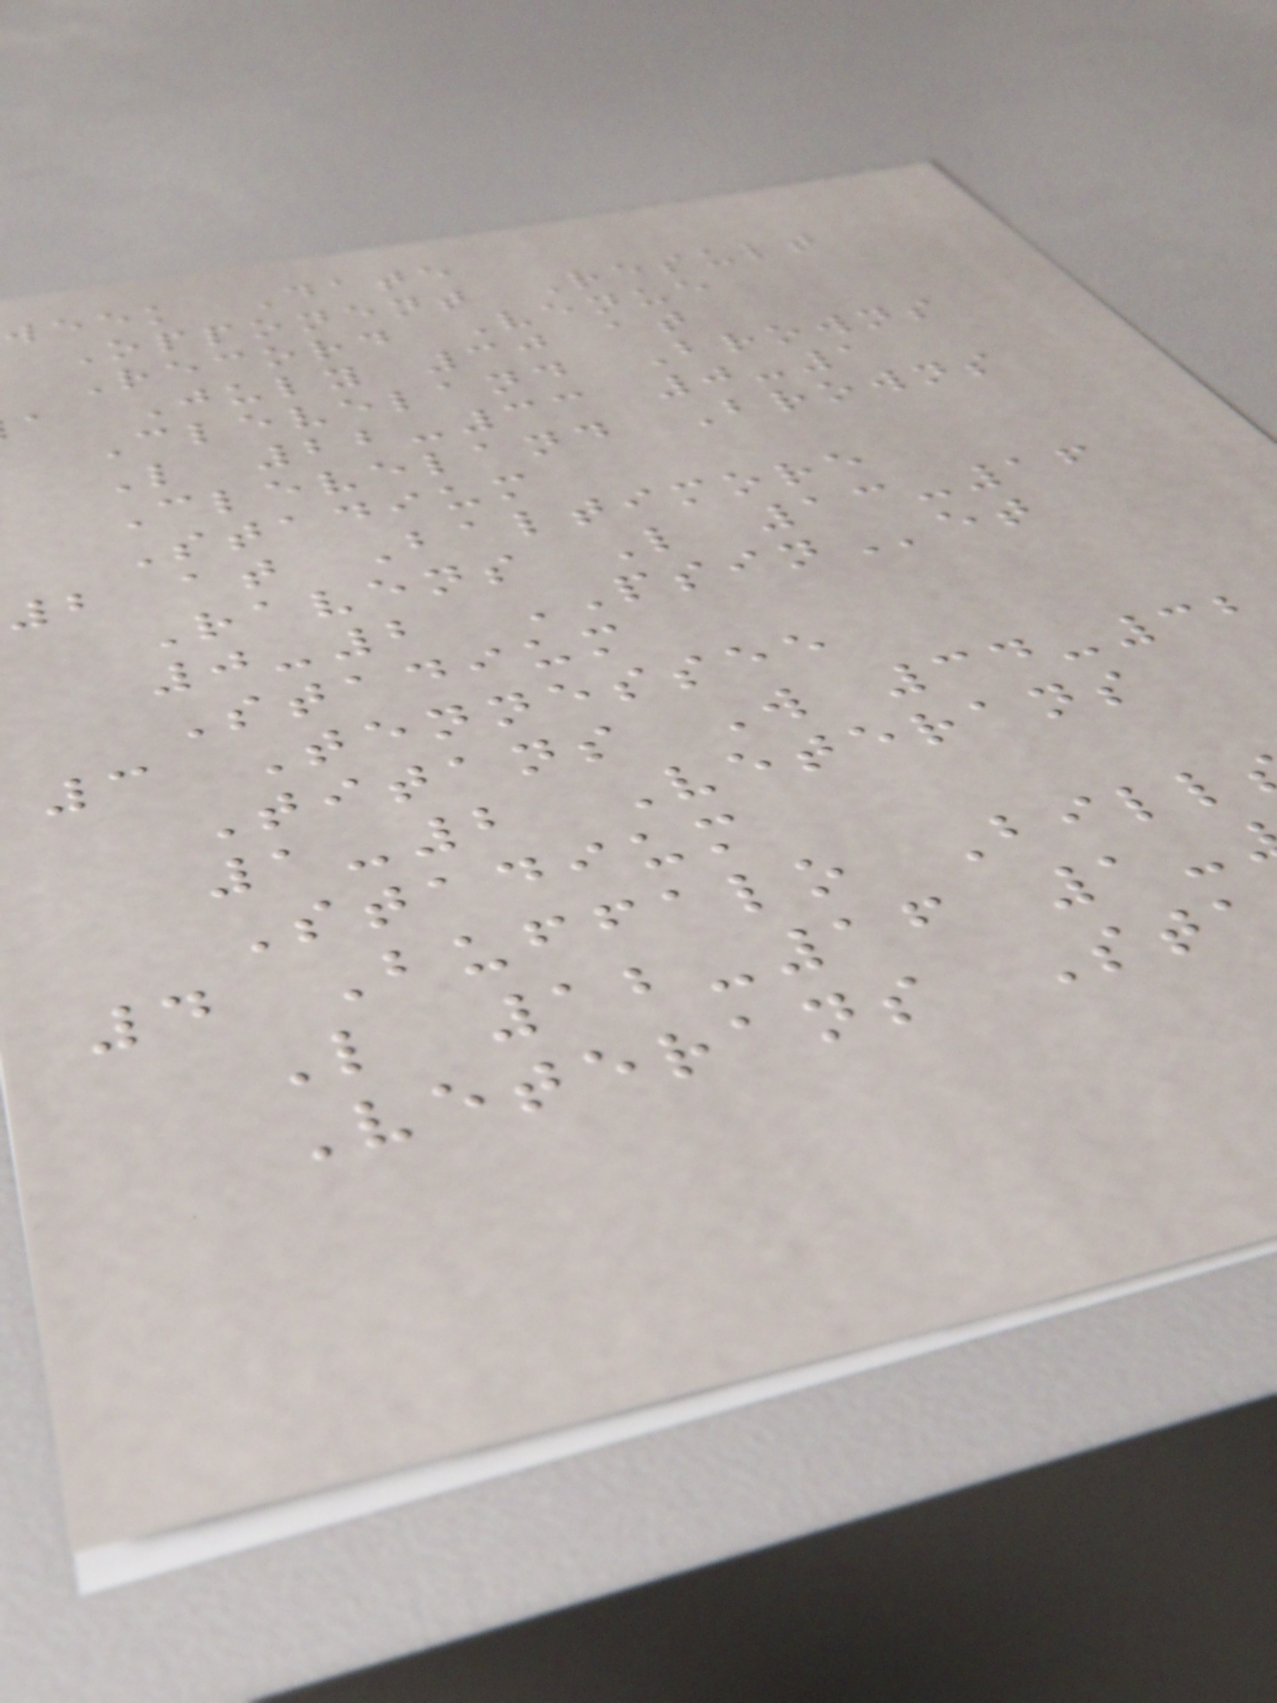week Date
Opponent Result
Record Venue
a July 30 at
Cleveland Browns
L 22-33 0-1
Cleveland Browns
Stadium
2 at Baltimore
Ravens L 13-16
0-2 PSINet
Stadium
3 Tennessee
Titans W 34-32
1-2 Veterans
Stadium
4 Buffalo Bill
L 12-16 1-
Veterans St
